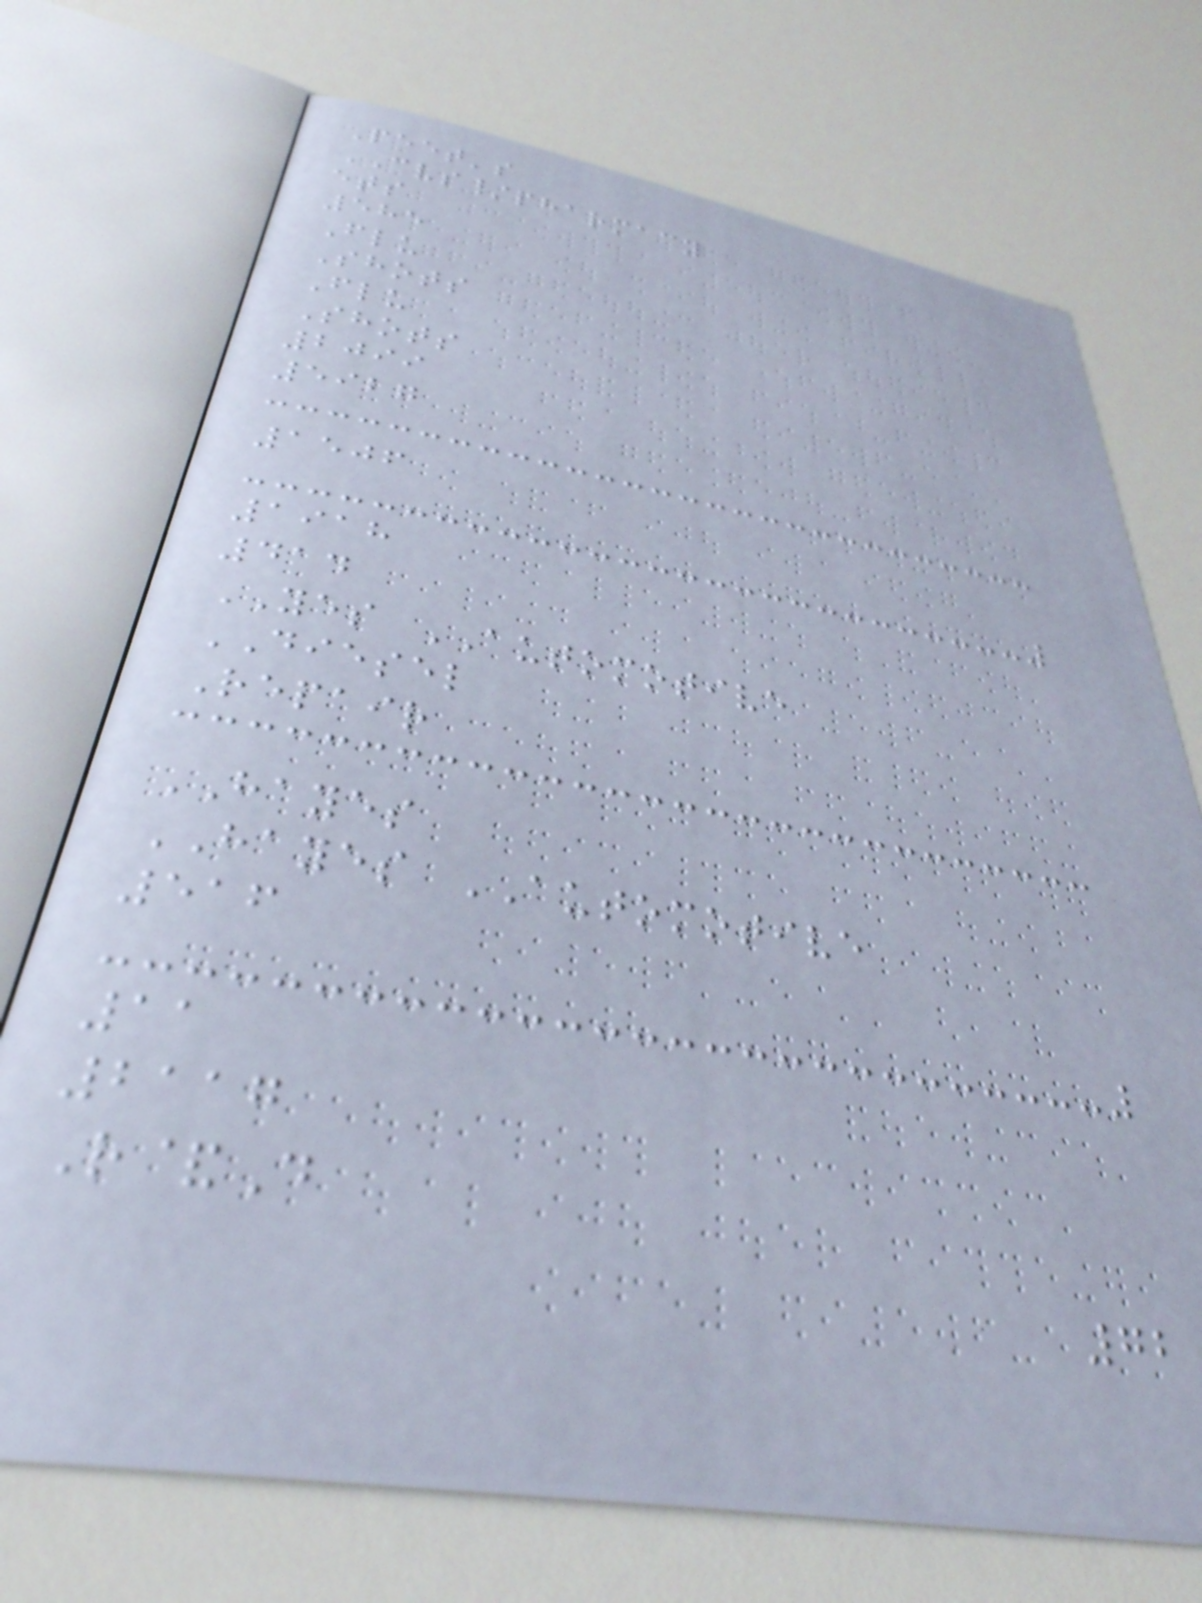Peet's
CVS/pharmacy
ets
585
Flu
Shots
Flu
Shots
2099
5927
1506
1918
414
YES AUTOMOTIVE
DIESEL
Repair
HAYES
HAYES AUTOMOTIVE
516
11
2117
R&D
72
